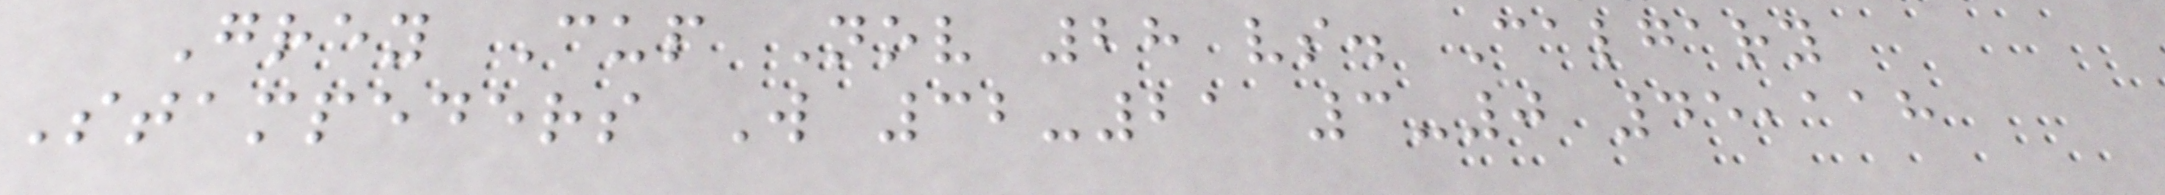Grey Cup Nov 28 vs. Calgary
Stampeders W 32-21 3-0 45,118
